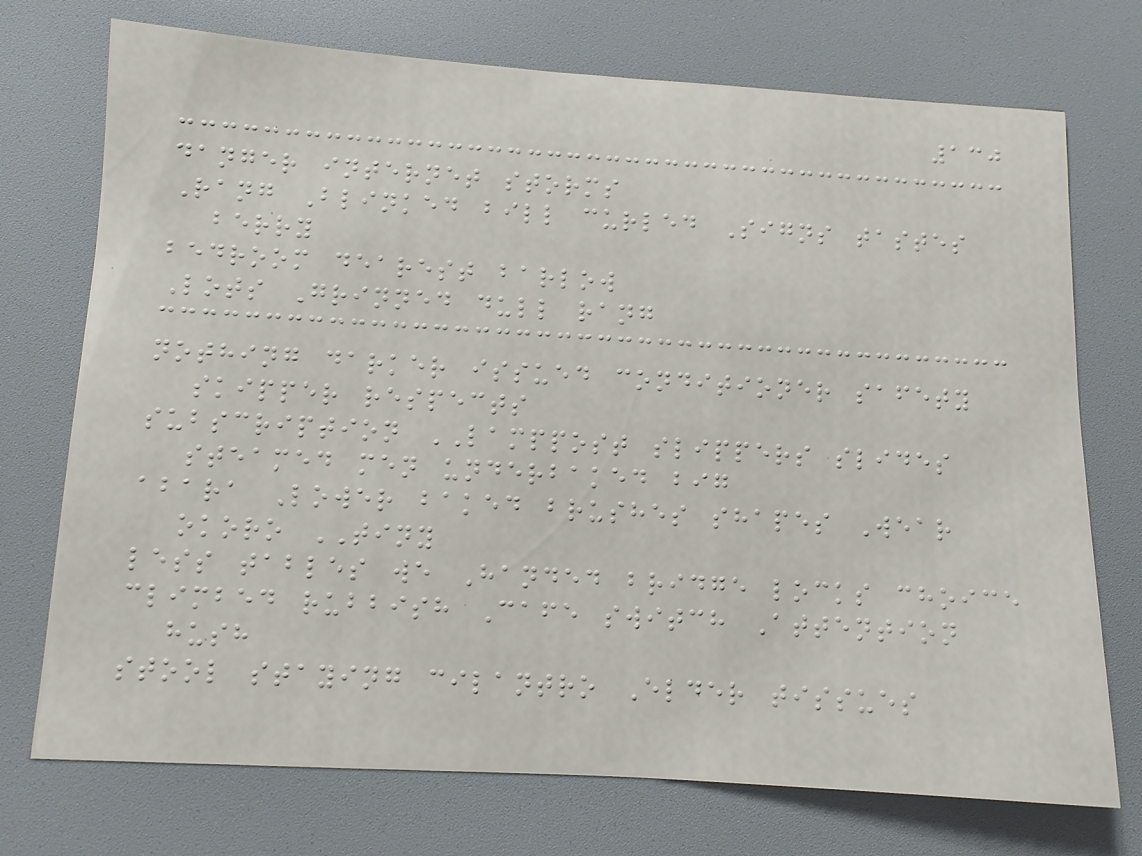130
danger internet storms
Rang Blinked bill curled Signs tastes
berry
bedroom dearest barlow
Lots Grinned dull rang
nothing darker issued conditioner safety
skipper respects
subscription LAMPPOST slippers slides
steamed men underbaked big
abara Lower baked brushes shapes Wear
okoro TINY
less tables we Handed bridge locks choice
climbed rubbish Cafe switch Attention
hush
stool staying cilantro Elder tissues
